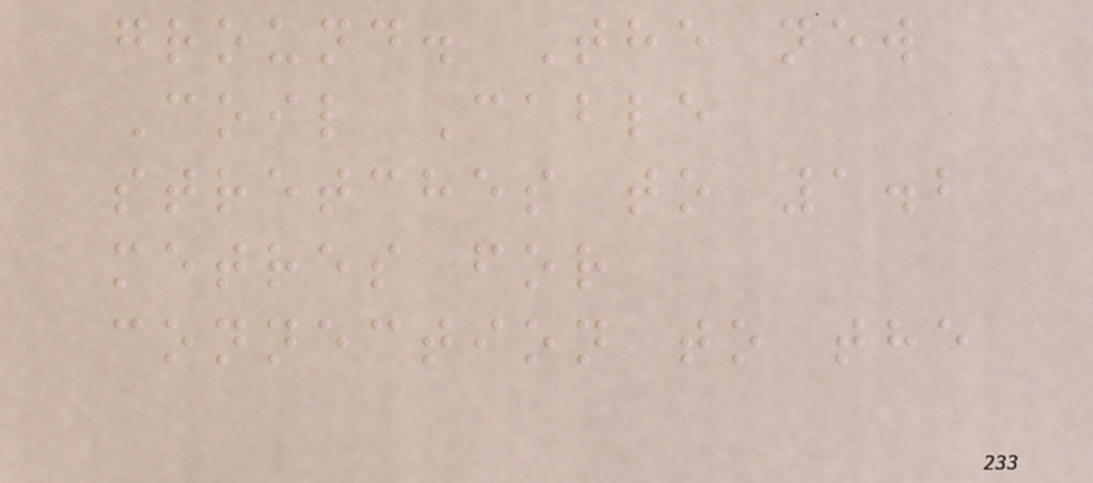ground. The new
Coil Cable
stretches to 1.2
metres for
connection to the
